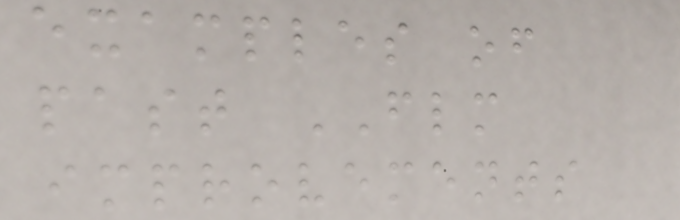examples of
past FLM
improvements
